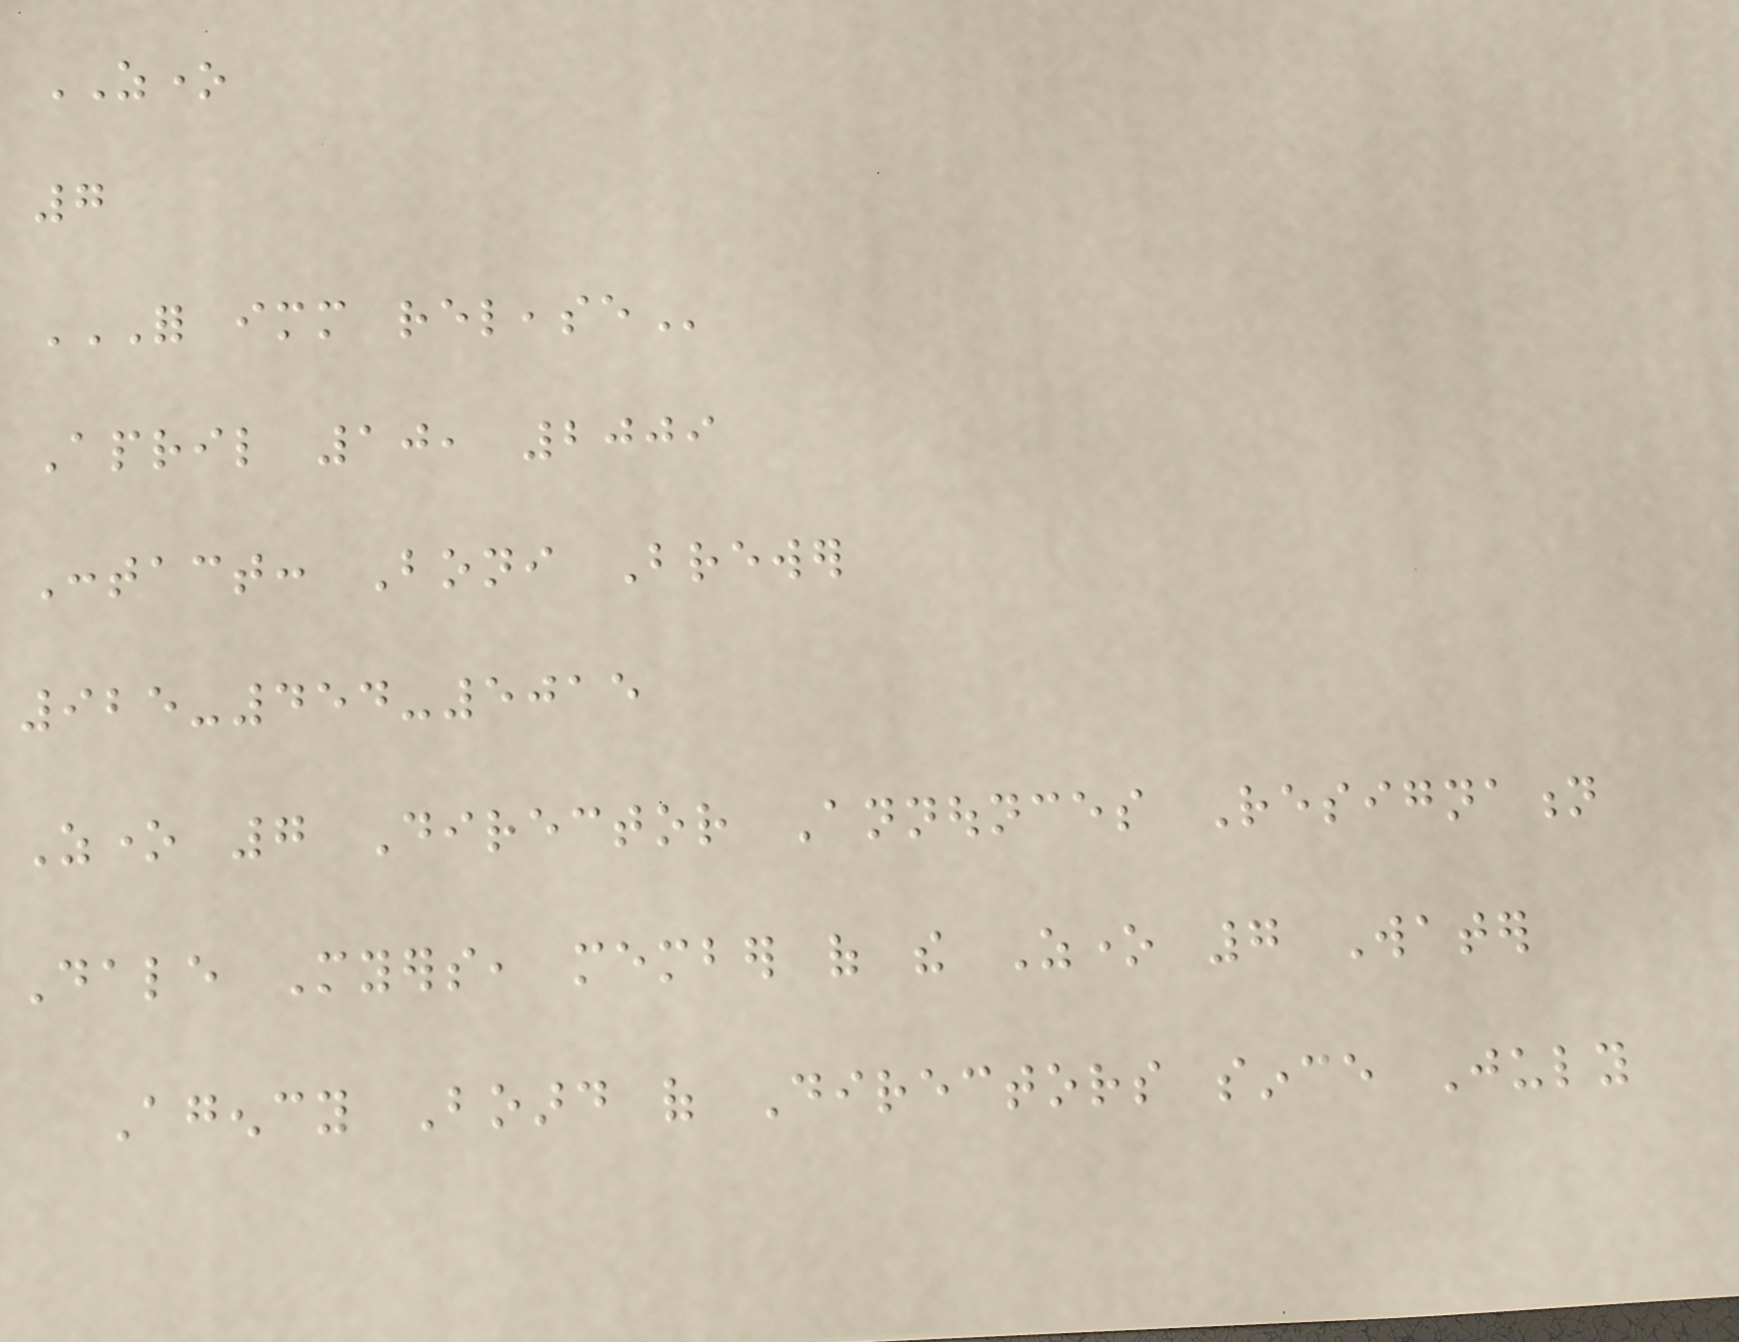ZONE
7
FOR IMMEDIATE RELEASE
April 10, 2009
Contact: Boni Brewer
925-454-5015
Zone 7 Director Announces Resignation
Dale Myers, member of the Zone 7 Water
Agency Board of Directors since July
